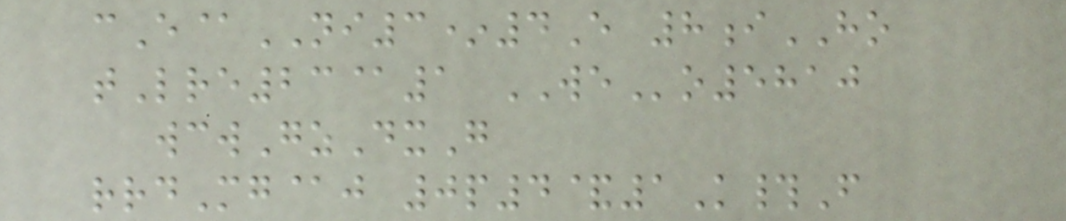cE@NI3*4E 8iHO
tLre23@1 WEo5810
wcwGzDxG
rrdMg@j 0p4&1K#F
